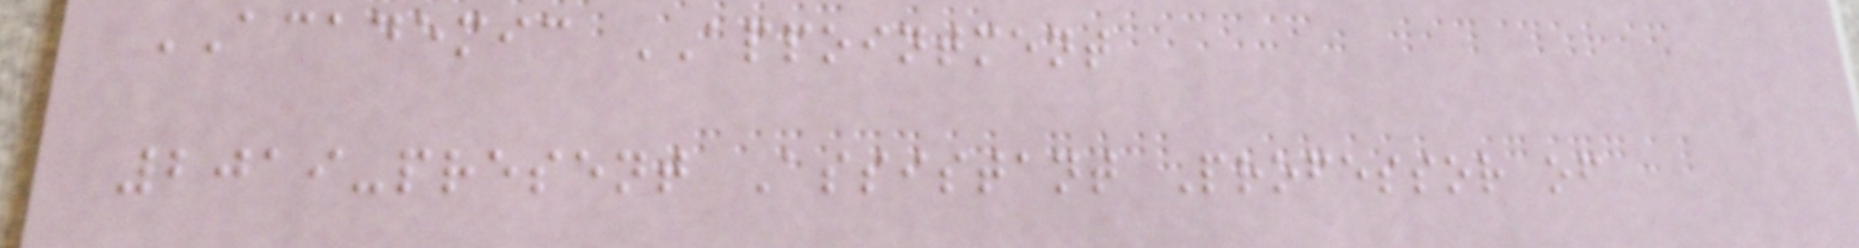ACADEMIC APPOINTMENT
2019-present Assistant Professor of
